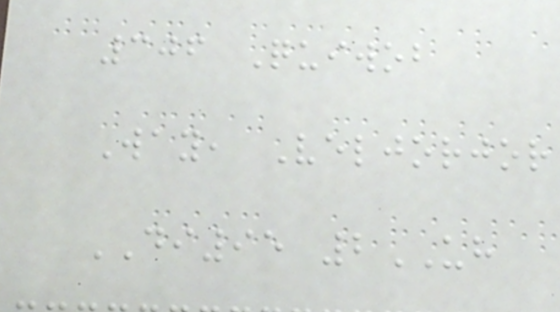306 Quiwob
Way, Veljorjor
DI95 2UH
